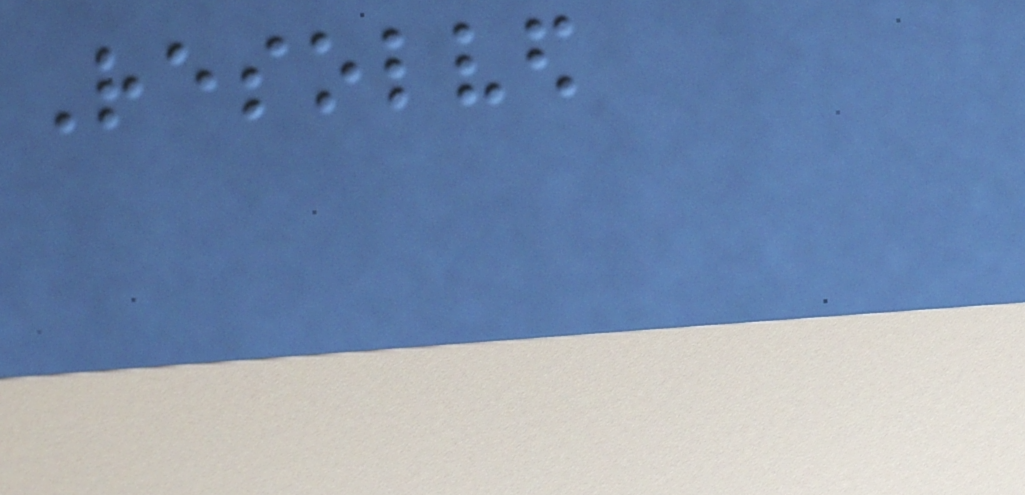Resolved
